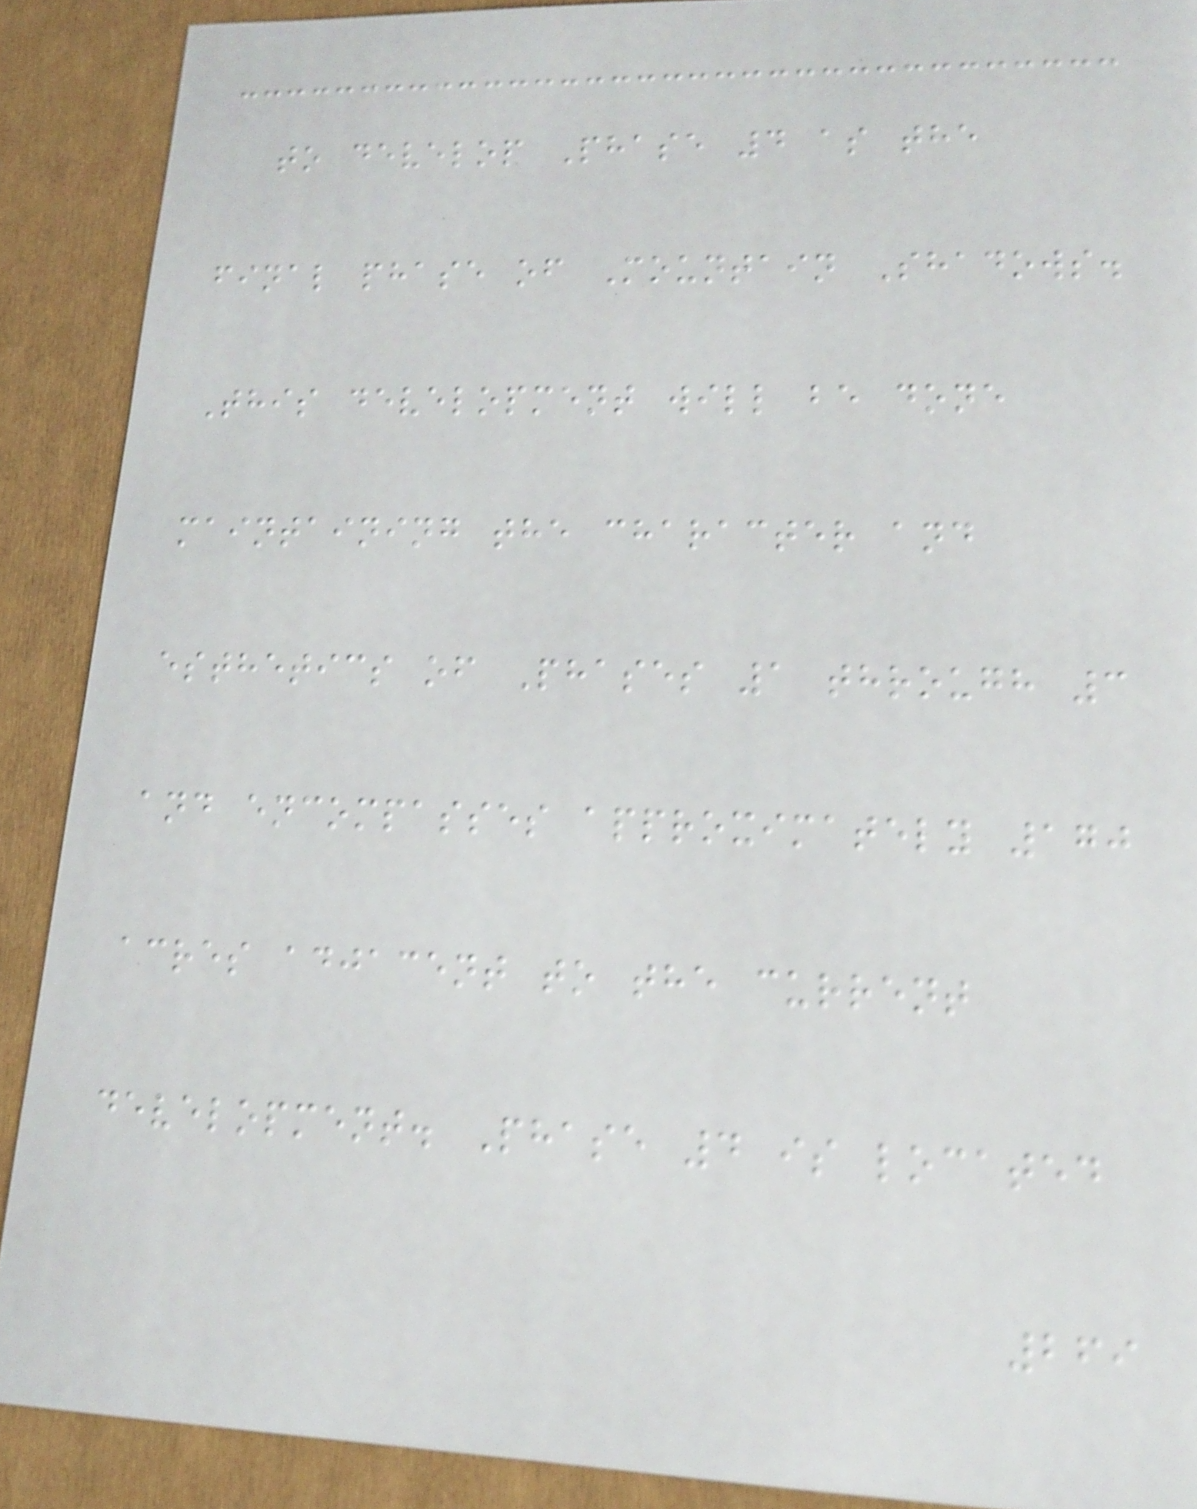to develop Phase 4 as the
final phase of Mountain Shadows.
This development will be done
maintaining the character and
esthetics of Phases 1 through 3
and encompasses approximately 170
acres adjacent to the current
development. Phase 4 is located
269
